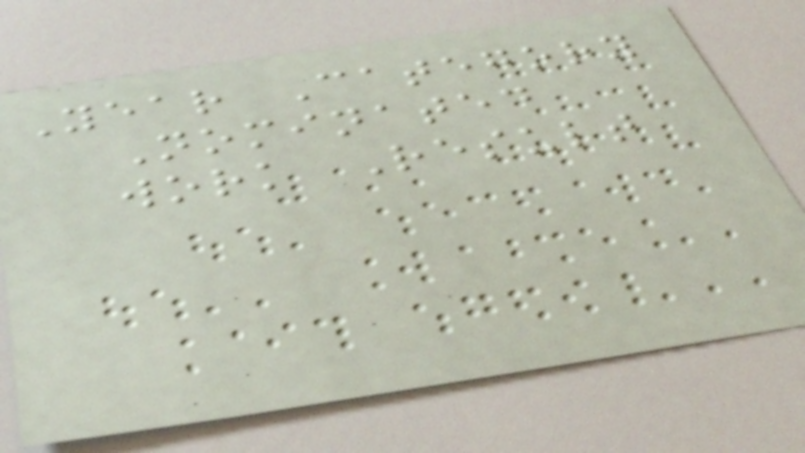Year Category
Nominated
work Result
